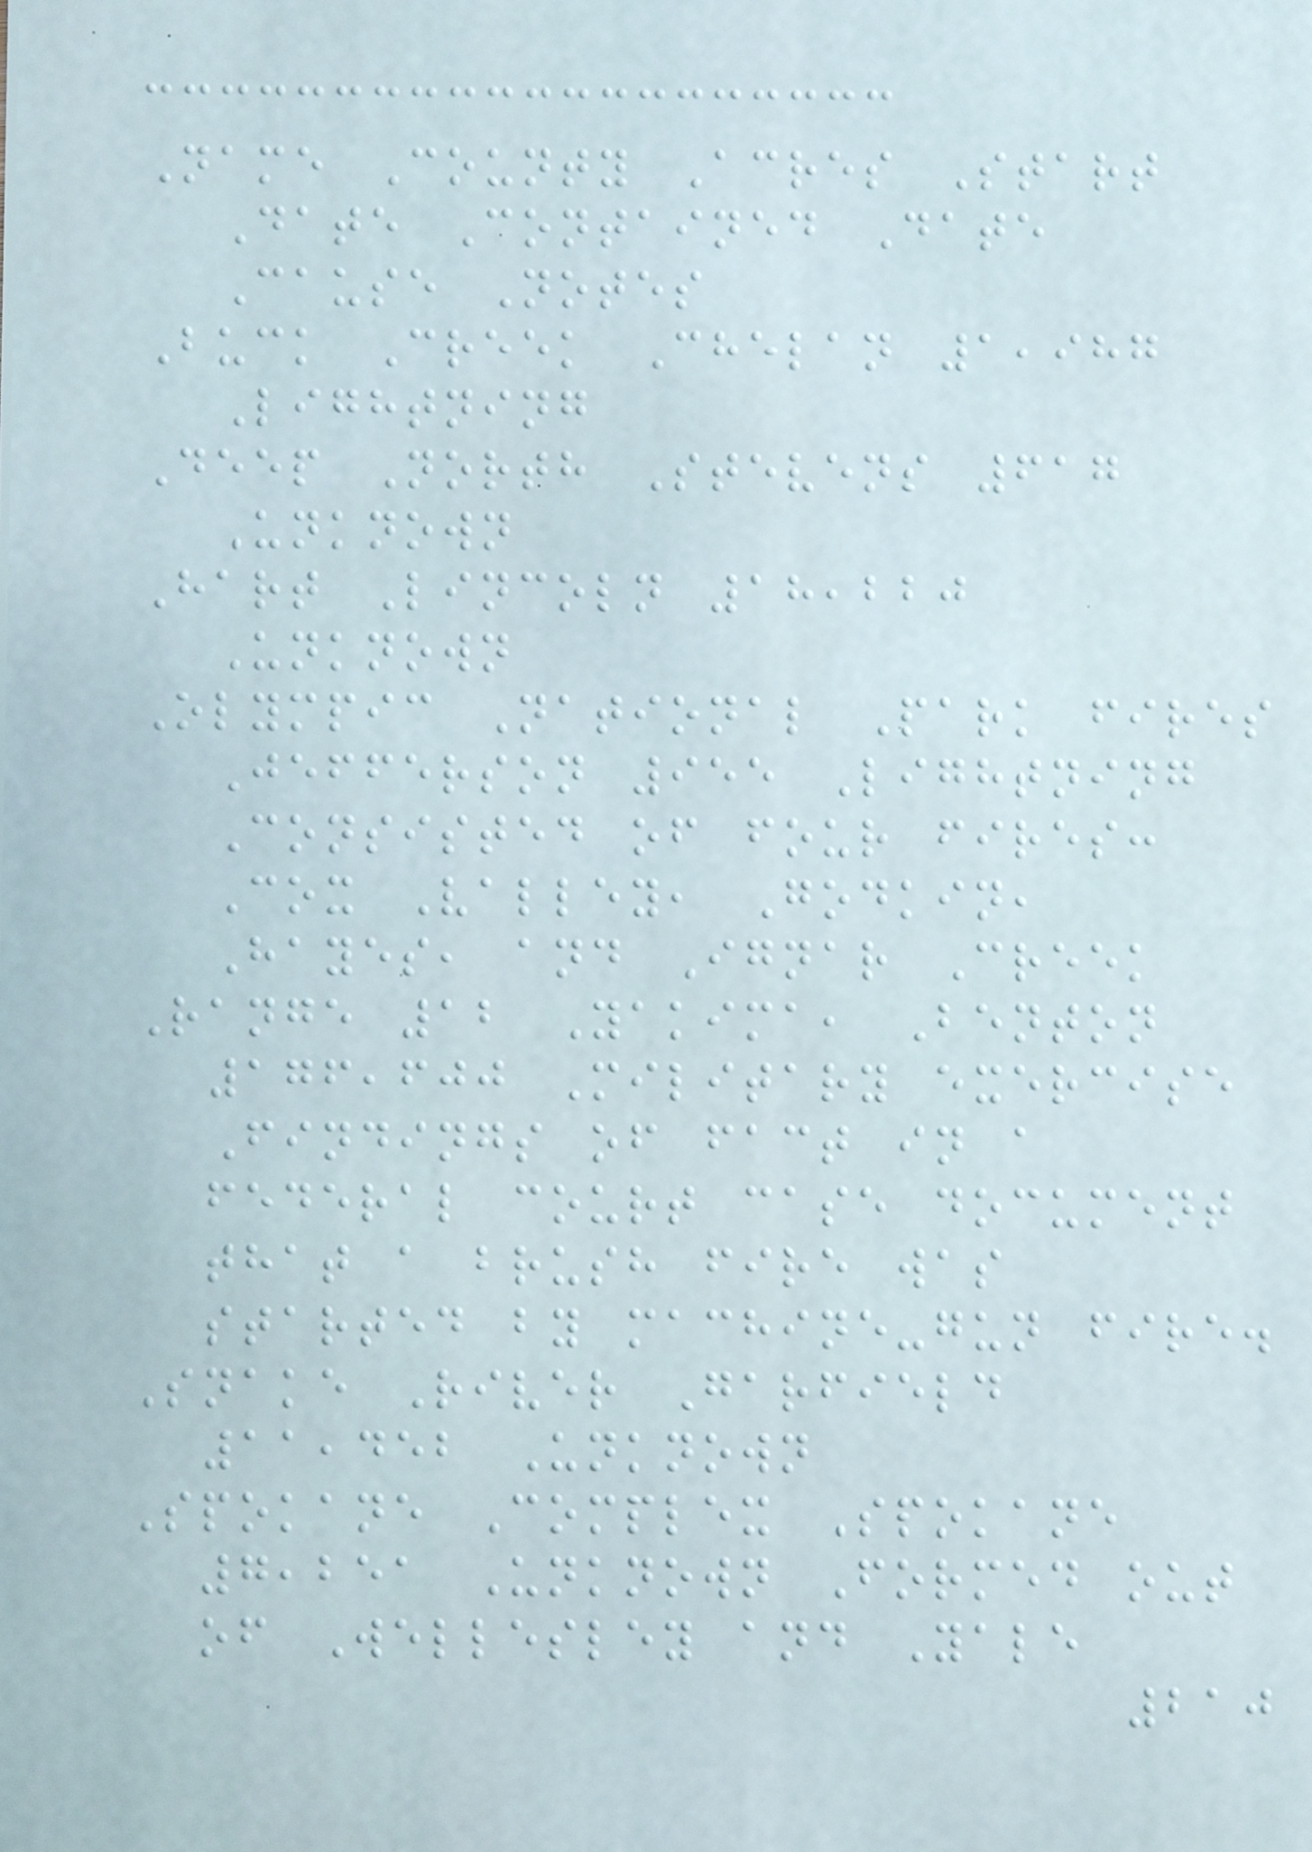Name County Acres Start
Date Contained Date
Cause Notes
Buck Creek Chelan 1,987
Lightning
Deep North Stevens 617
Unknown
Hart Lincoln 18,220
Unknown
Olympic National Park fires
Jefferson 955 Lightning
Consisted of four fires:
Cox Valley, Godkin,
Hayes, and Ignar Creek
Range 12 Yakima, Benton
176,600 Military exercise
Findings of fact in a
federal court case document
that a brush fire was
started by machine-gun fire.
Snake River Garfield
11,452 Unknown
Spokane Complex Spokane
7,251 Unknown Formed out
of Wellesley and Yale
210
